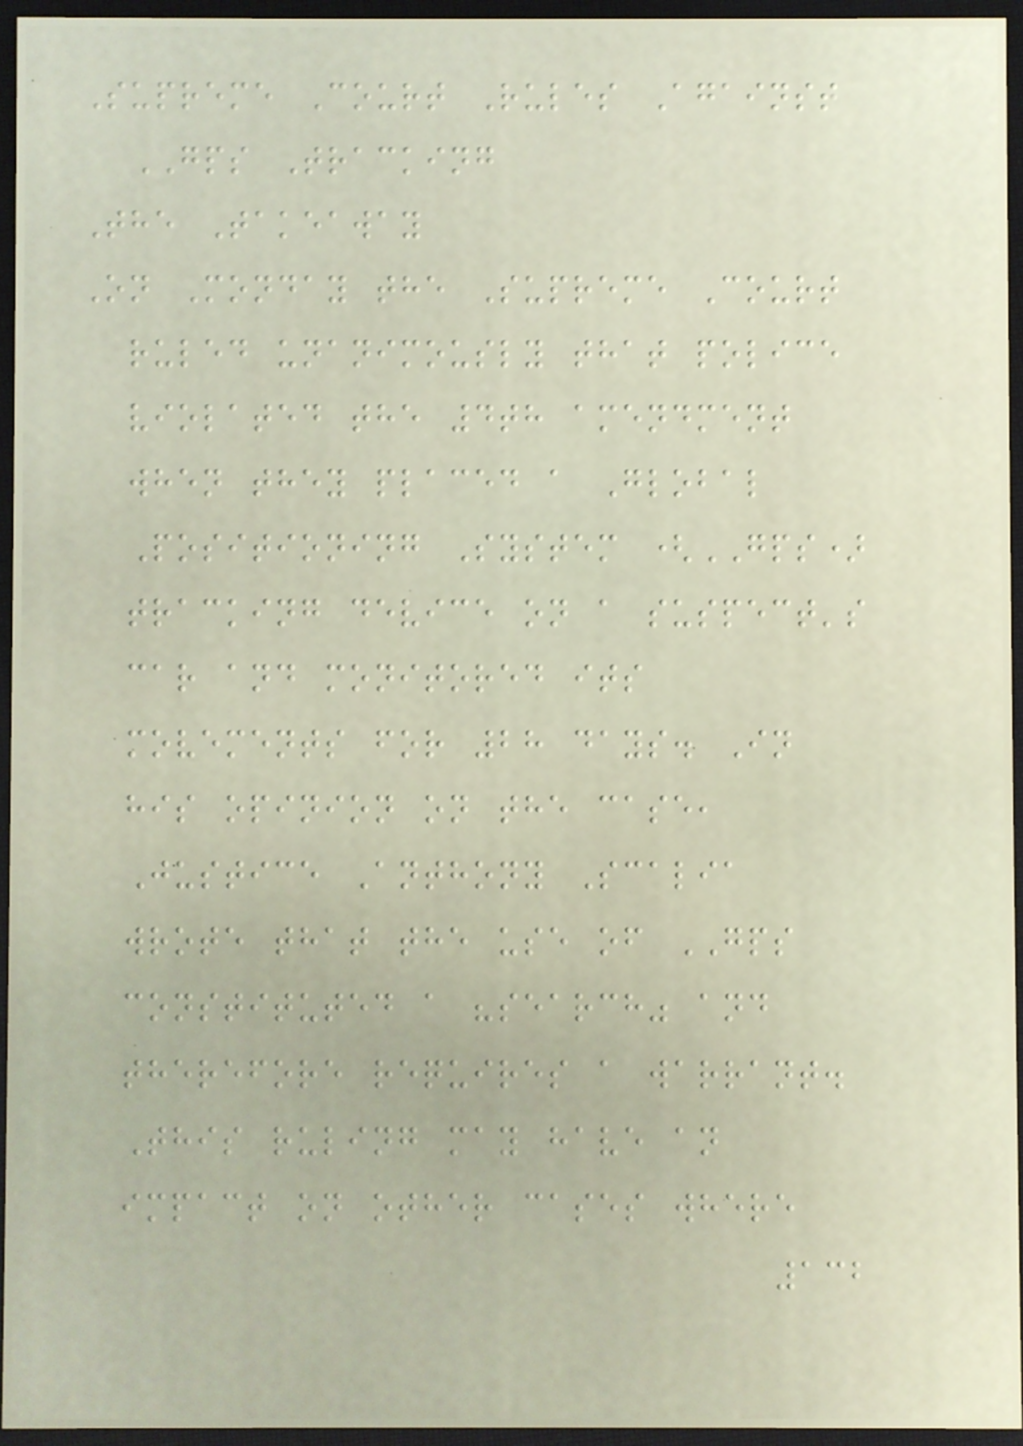Supreme Court Rules Against
GPS Tracking
The Takeaway
On Monday the Supreme Court
ruled unanimously that police
violated the 4th amendment
when they placed a Global
Positioning System (GPS)
tracking device on a suspect's
car and monitored its
movements for 28 days. In
his opinion on the case,
Justice Anthony Scalia
wrote that the use of GPS
constituted a "search" and
therefore requires a warrant.
This ruling may have an
impact on other cases where
132
